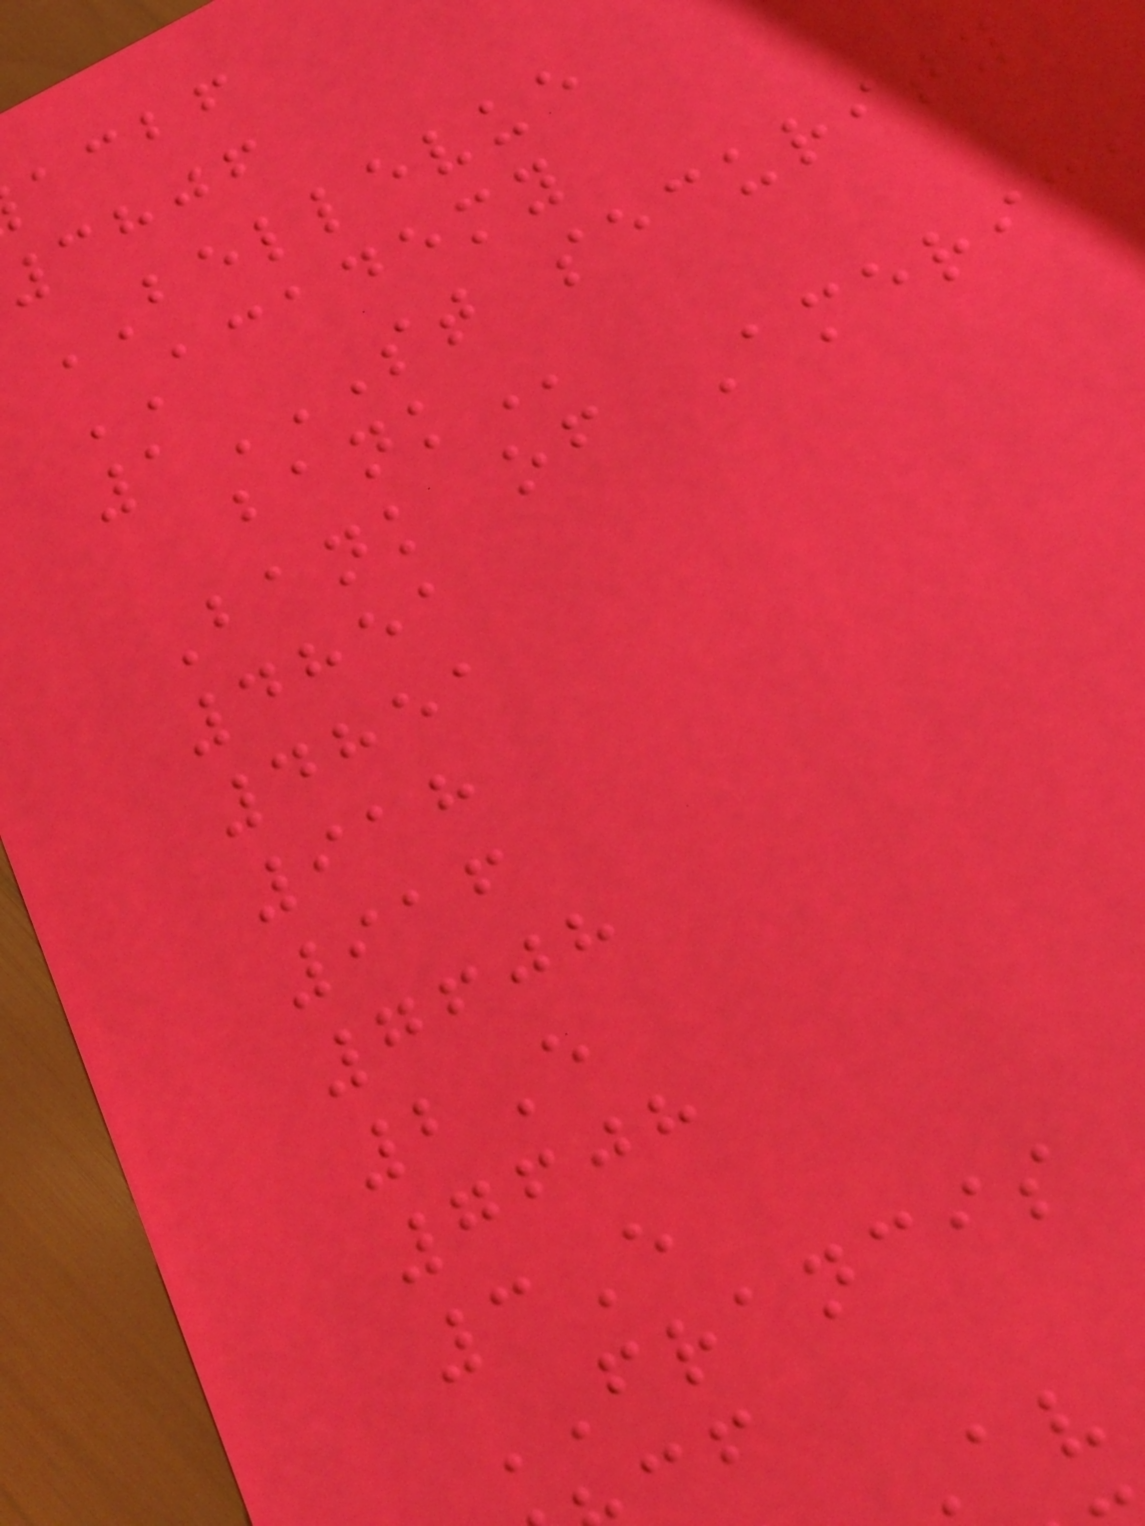acbf
3806
BELLEVUE
ACADEMY
1ST SECURITY
Bank of Americ
4851
4851
918
916
7608
2E
7608
3E
FRANCIS
